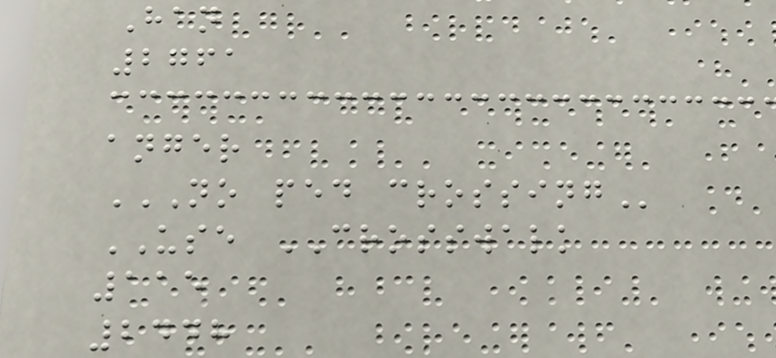Han
2761
anger
NO PED CROSSING
USE CROSSWALK
115
2448
